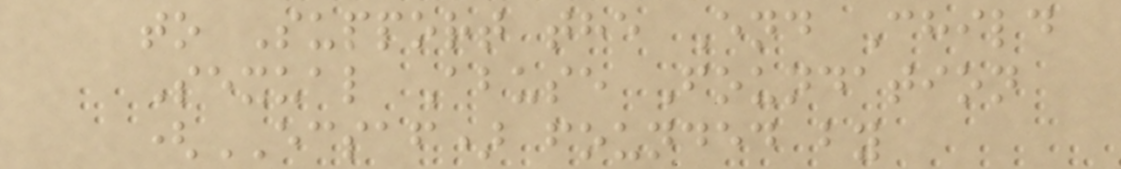to Support the End Child
Sexual Abuse Foundation
(ECSAF) founded by
